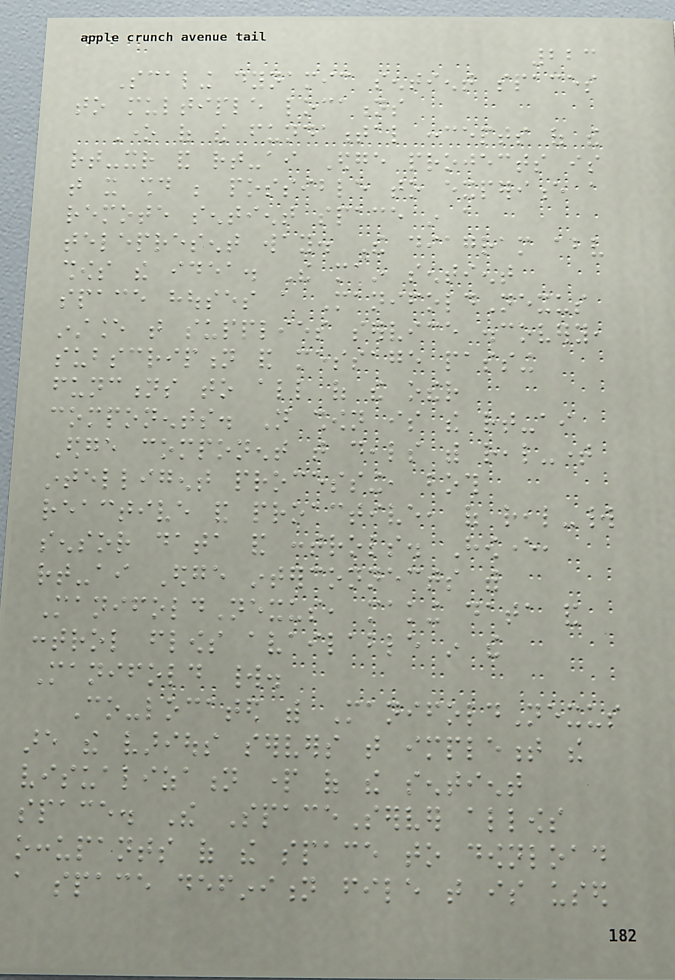223
Scaling dynamic sentient spaces
to multiple locations
One of the fundamental concepts of the
rt-xr and rt-ai Edge projects is
that it should be possible to experience a
remote sentient space in a
telepresent way. The diagram above
shows the idea. The main sentient
space houses a ManifoldNexus
instance that supplies service discovery,
subscription and message passing
functions to all of the other
components. Not shown is the rt-ai
Edge component that deals with real-time
intelligent processing, both
reactive and proactive, of real-world
sensor data and controls. However,
rt-ai Edge interconnects with
ManifoldNexus, making data and
control flows available in the
Manifold world.
Co-located with ManifoldNexus
are the various servers that implement the
visualization part of the sentient
space. The SpaceServer allows
occupants of the space to download
a space definition file that is used
